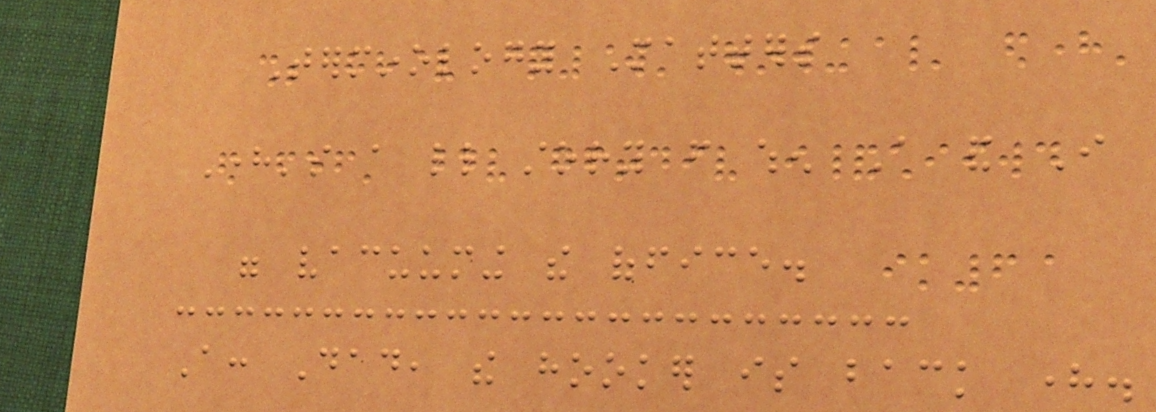Terminology Matters
Here's a little story from when A and I
were vacuuming the office.
A: Dad, the hooker is back here.
